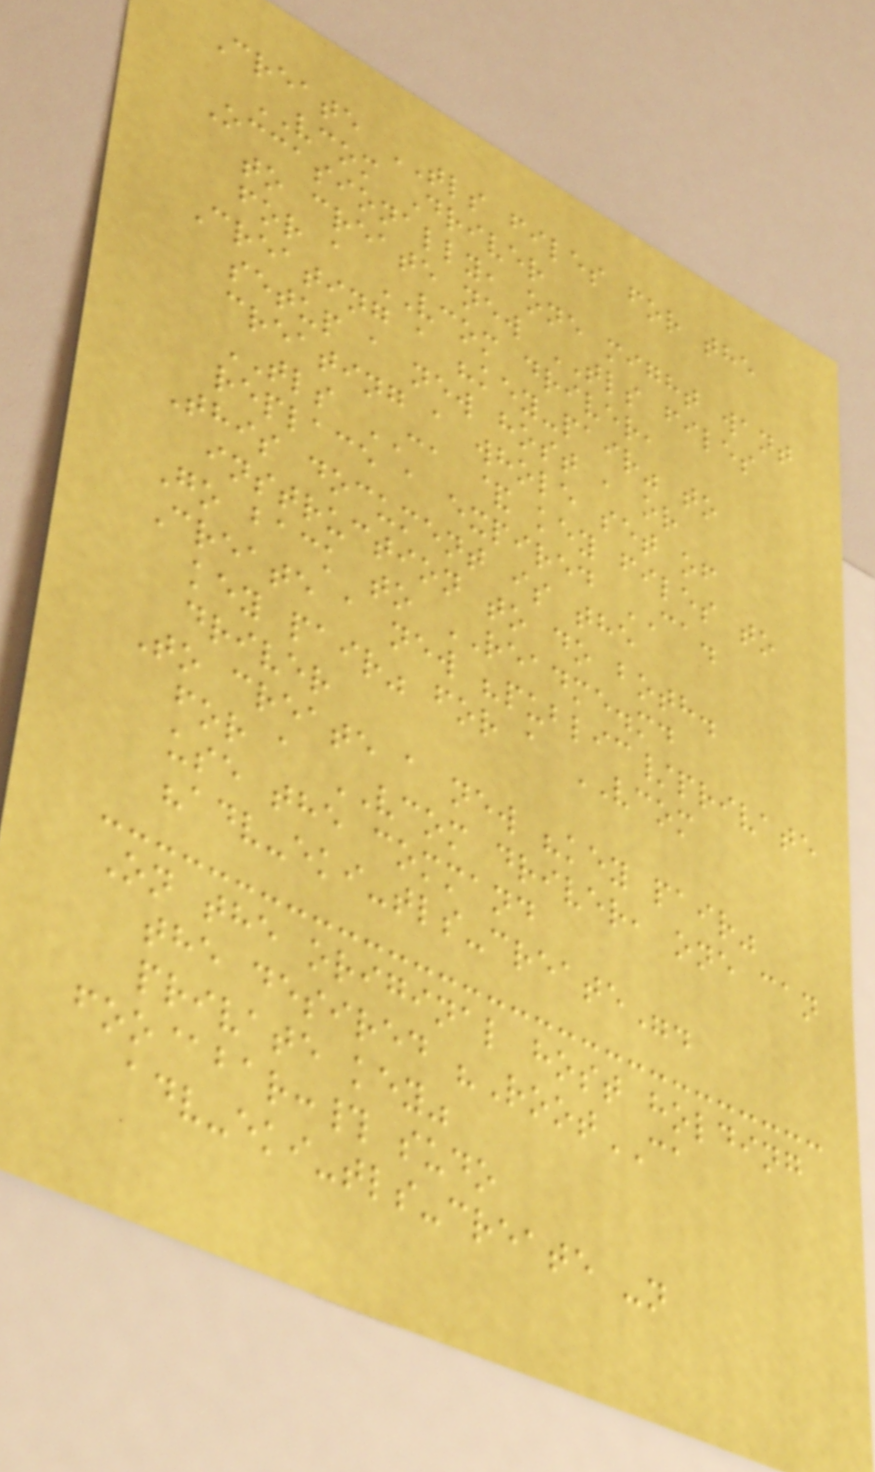Create TLS files for the
VCOM Driver
Occasionally, one might want
to create new TLS files
for a VCOM driver,
Creating a "key-pair" to
setup a new host , or
creating a whole set of
TLS CA & key files to
replace a expired CA.
This document is the
instruction to do both.
Go back to README.md
Create a new "public/private
key pair" for a VCOM
driver
To create a new "key pair"
for a VCOM driver, one can
use the command
"adv-eki-tls-create".
On the original host holding
the desired "RootCA
private key"
foo@bar:# sudo
adv-eki-tls-create -n
